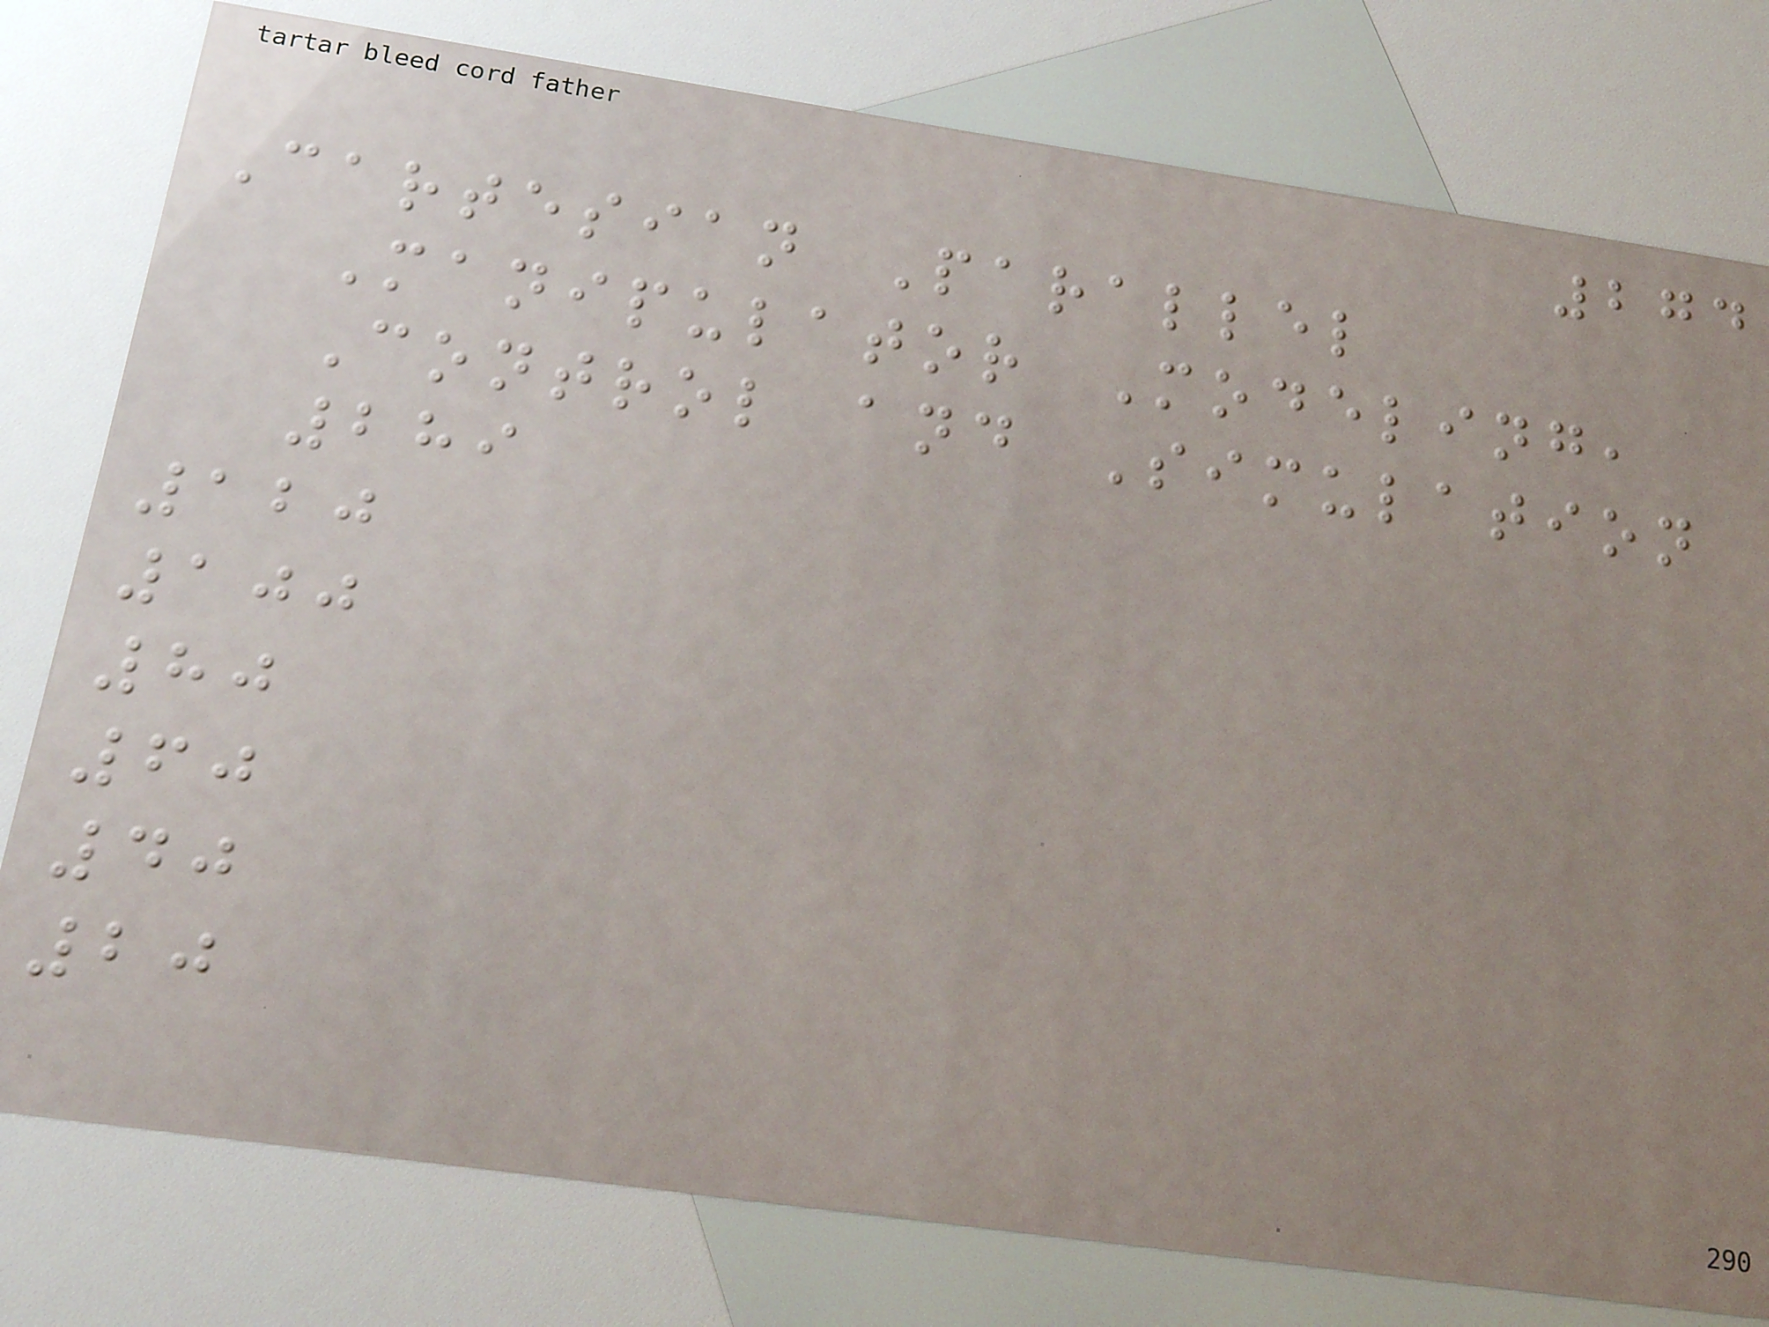274
Cartesian Parallel
Manipulator Modeling,
Control and Simulation
289
120
100
80
60
40
20
